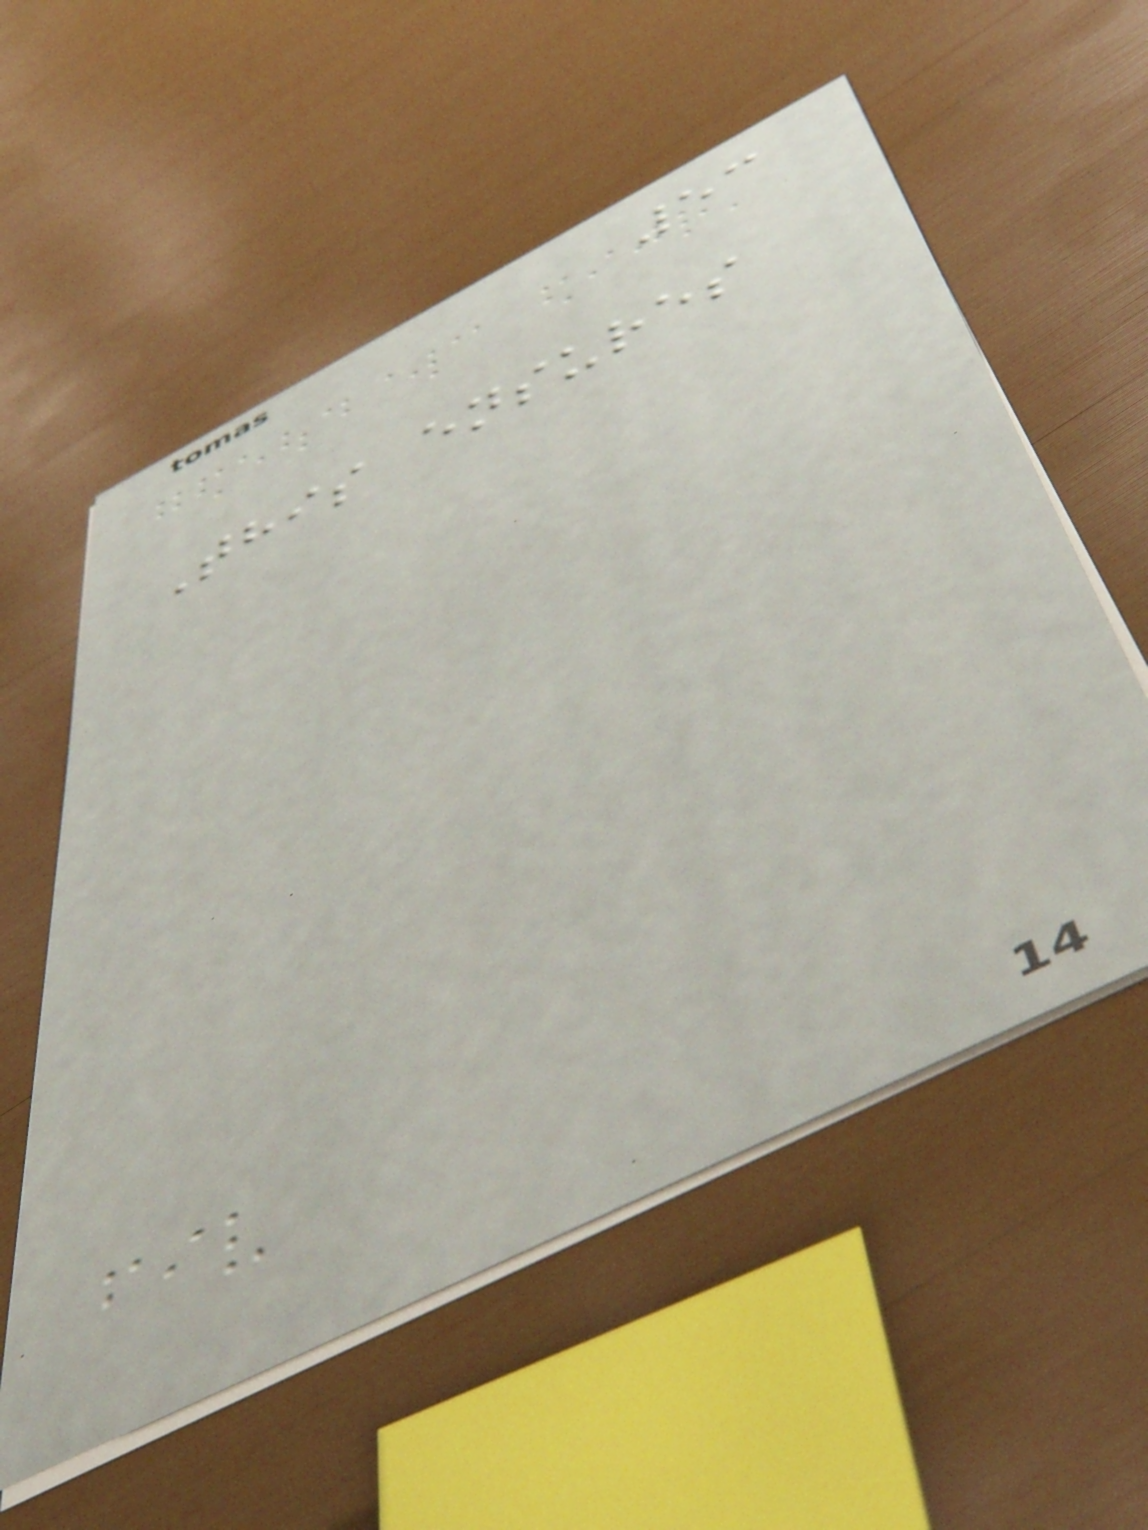53
This ensures
